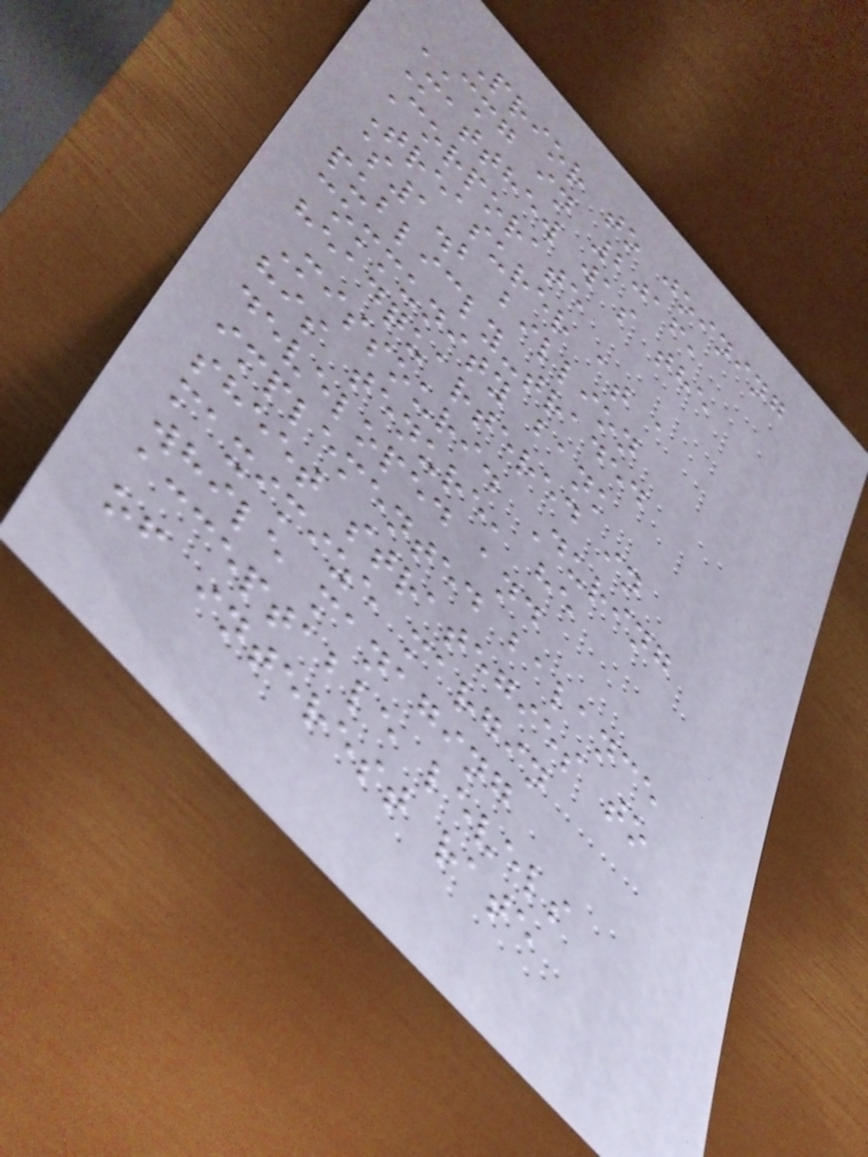Prior to joining
CMG in 2016,
Matthew was the
Corporate
Treasurer at a
$1.2 billion
publicly-traded
community bank
headquartered in
Missouri. During
his tenure, he
developed and
implemented balance
sheet strategies to
maximize margin
while managing
acceptable levels
of interest rate
